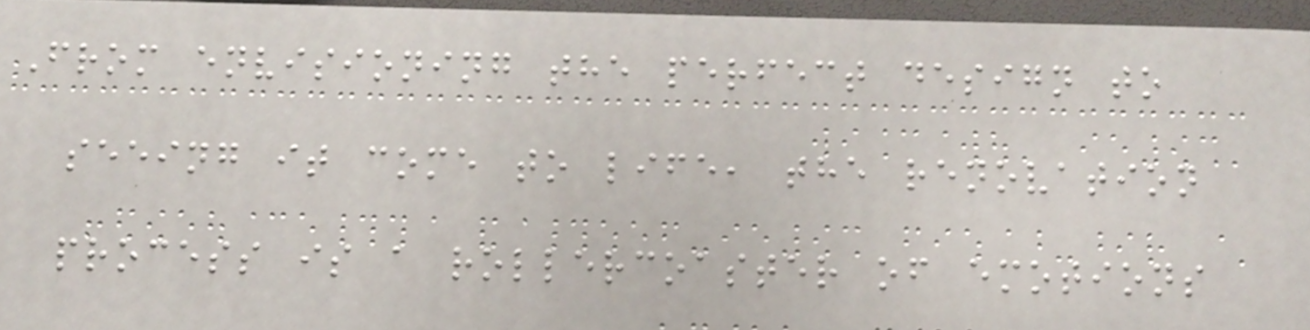From envisioning the perfect design to
seeing it come to life, the renovation
process is a rollercoaster of emotions
